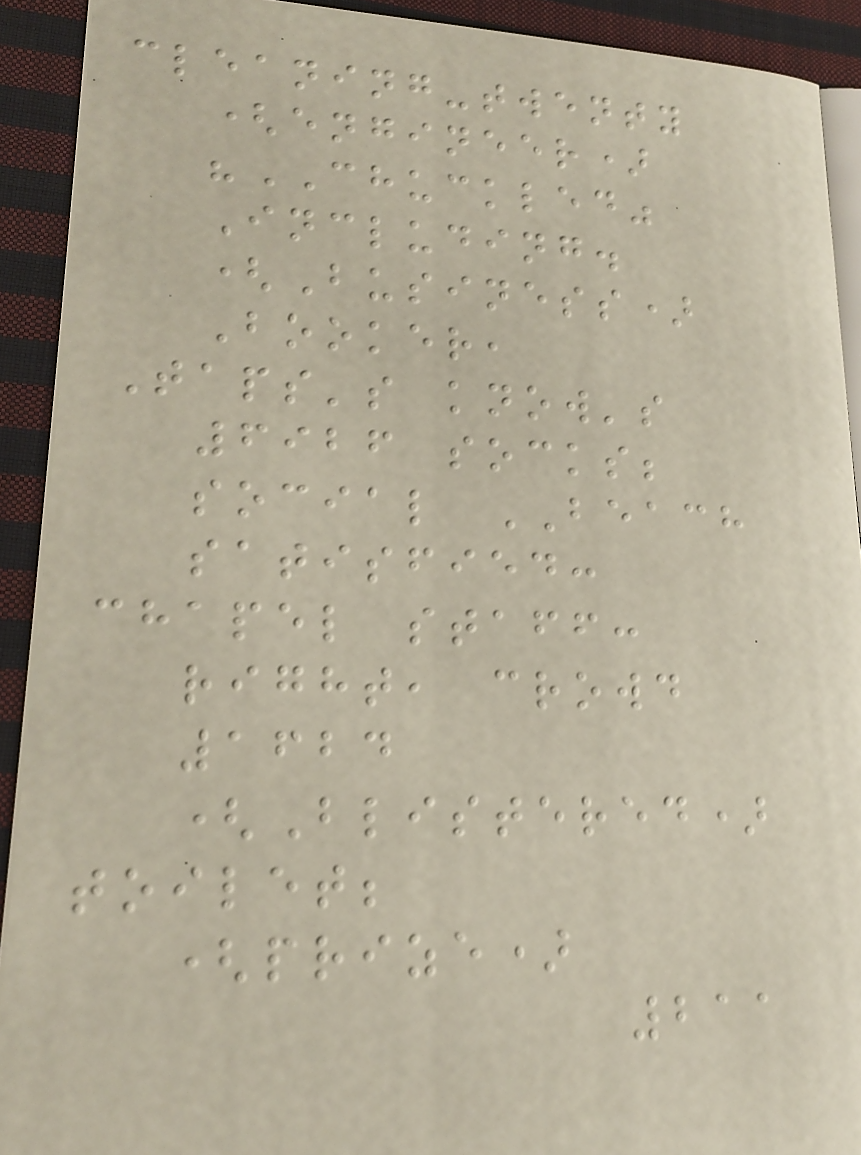cleaning-twenty
(engineer)
"CHUCKLED"
Including.
(Business)
Booker,
Taps's know's
6926 socks;
social BEACH
satisfied:
chapel staff:
right, crowd
1624
(Blistered)
toilet;
(prize)
211
